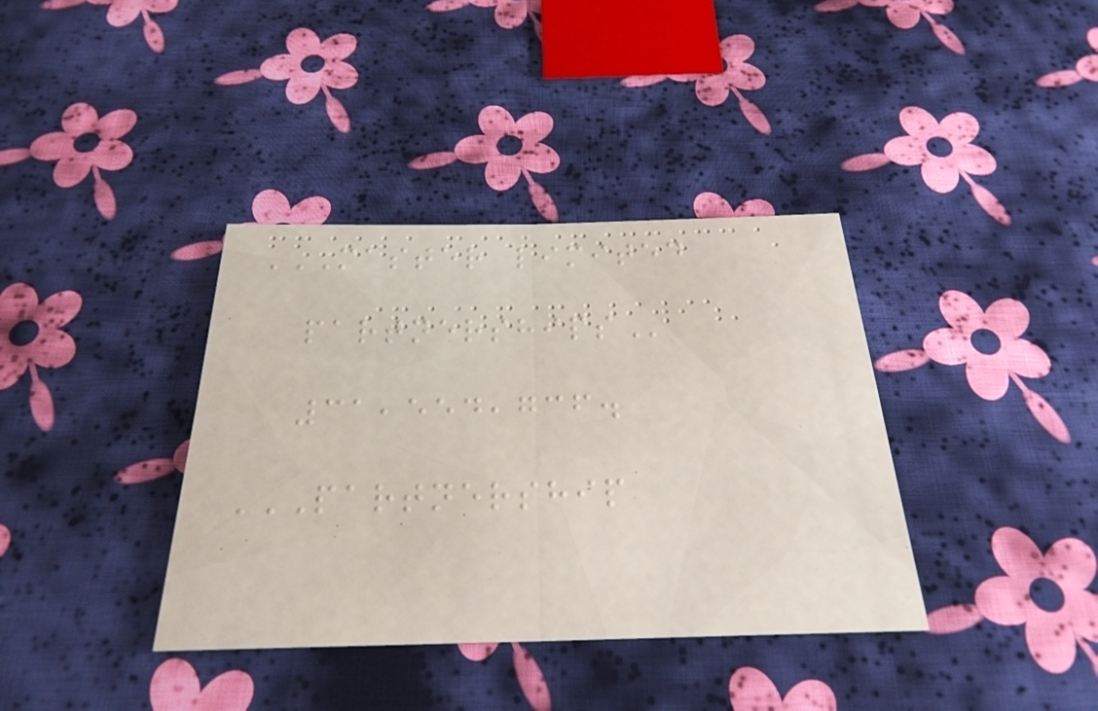MASTER LIMITED
PARTNERSHIPS
31,554,736.
PARTNERSHIP
